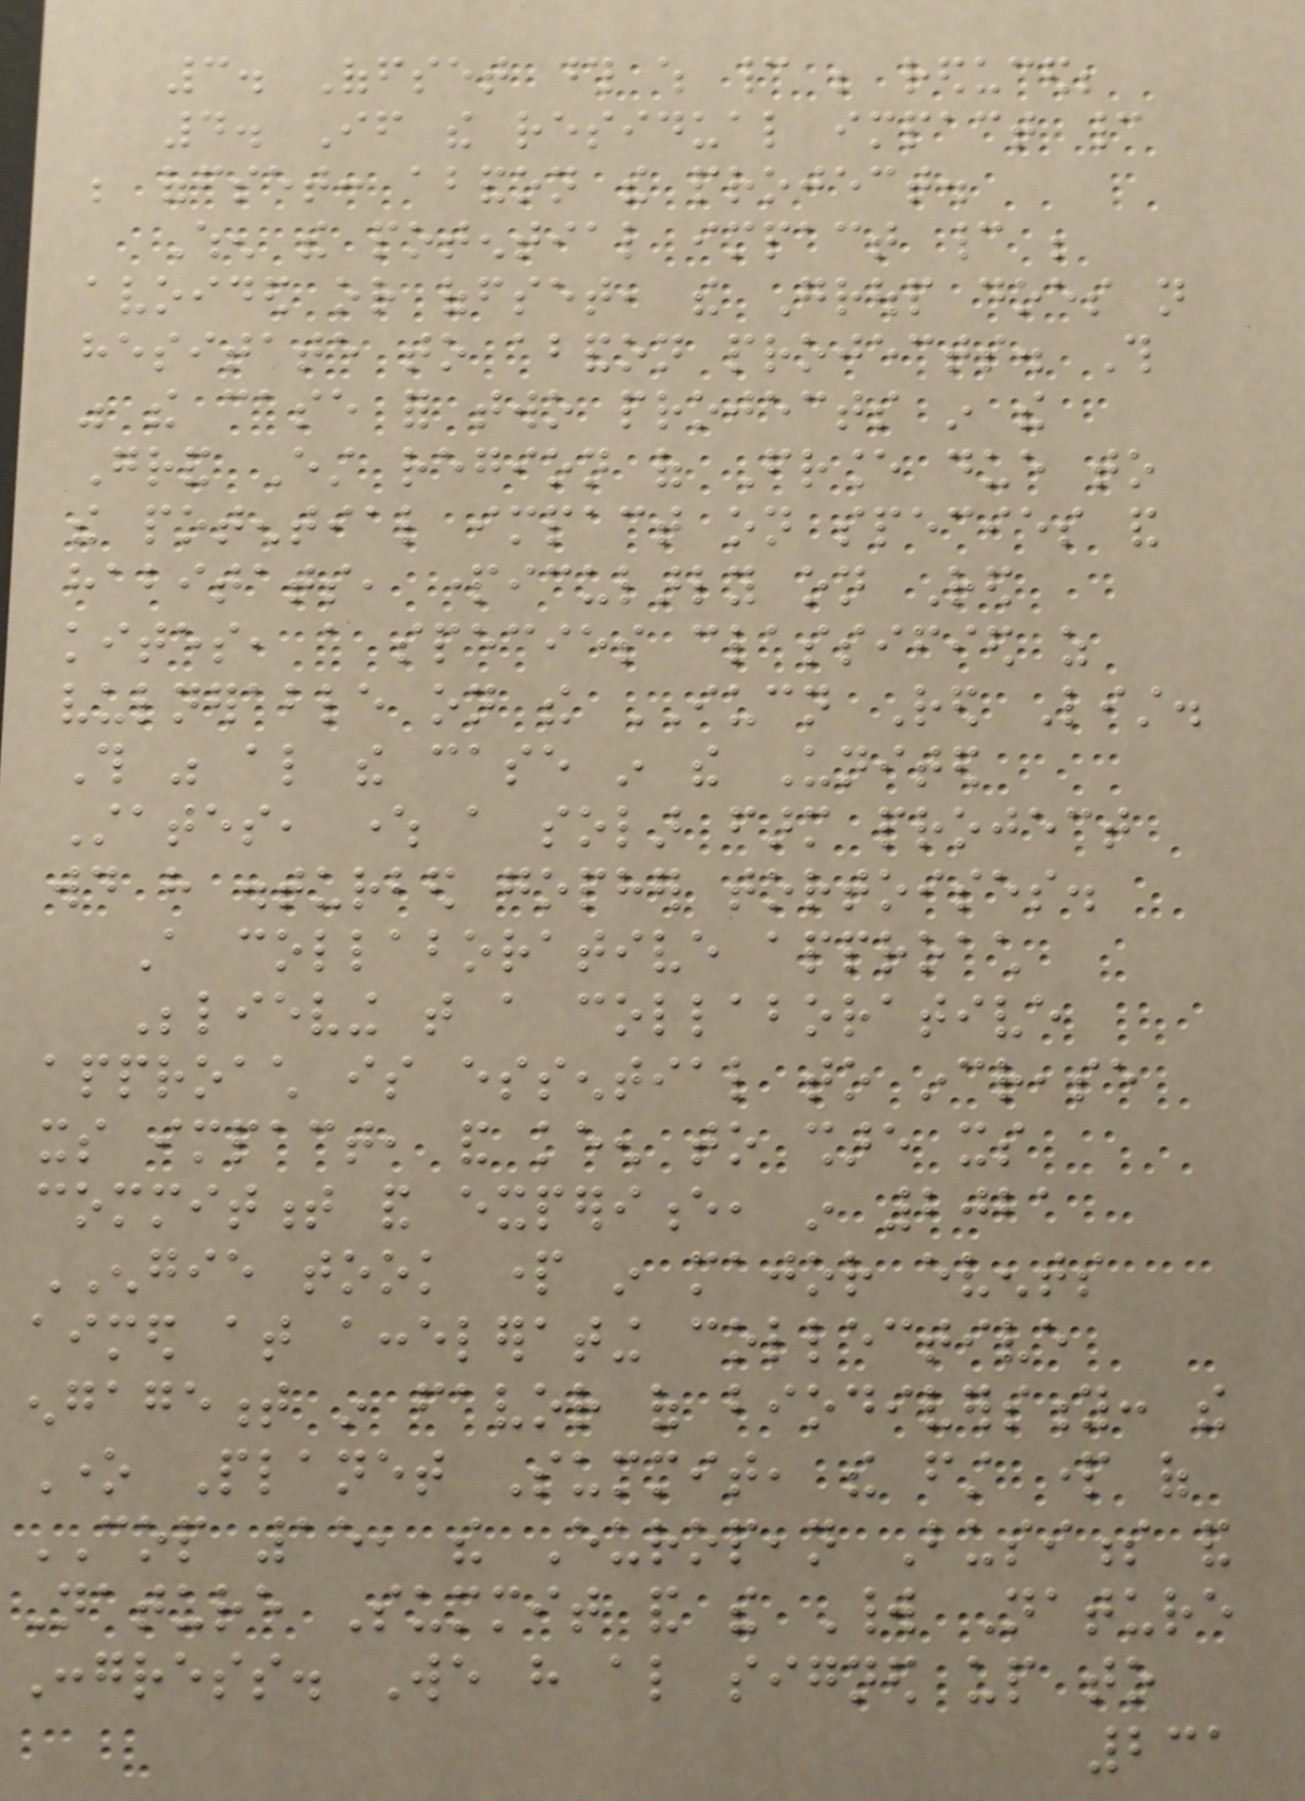3. Offset those which cannot be reduced;
4. If the residual impact cannot
be offset: abandon the project.
When the potential impact cannot be
avoided or offset, the Group does not
hesitate to abandon projects. This
was the case for two projects in the
Grand Est region of France due to
the potential impact on species and
habitats, particularly on Red
kites, a species classified as
vulnerable on the IUCN Red List.
This was also the case in the United
States, where a solar farm project
would have disturbed gopher tortoises.
A collaborative approach
Believing that a collaborative
approach is essential to increase
its impact, and keen to share its
commitment and experience, in 2021
ENGIE took part in major events
aimed at accelerating collective
engagement in favor of biodiversity: the
One Planet Summit, the first part of
COP 15, the European Business and
Nature Summit and the World Nature
Congress. We have also signed up to
231
